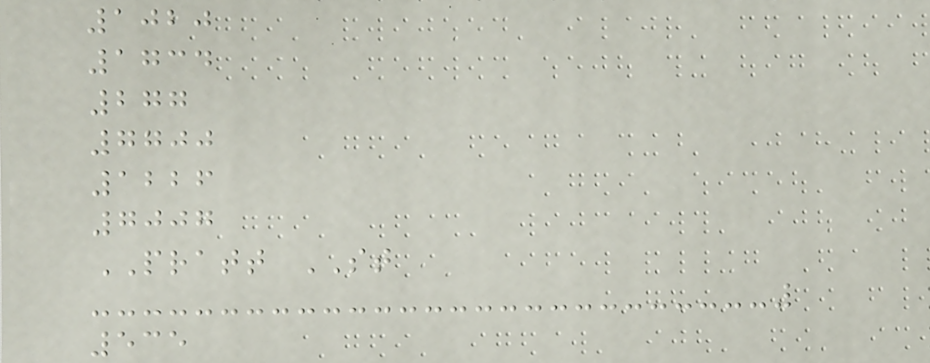1020
1734
277
7700
1226
7007
PRATT ST
535
